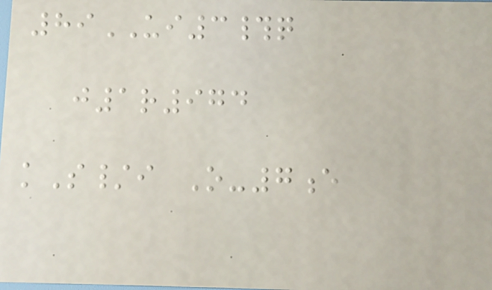89UI3#q
j1r974
kS/i O-7e
